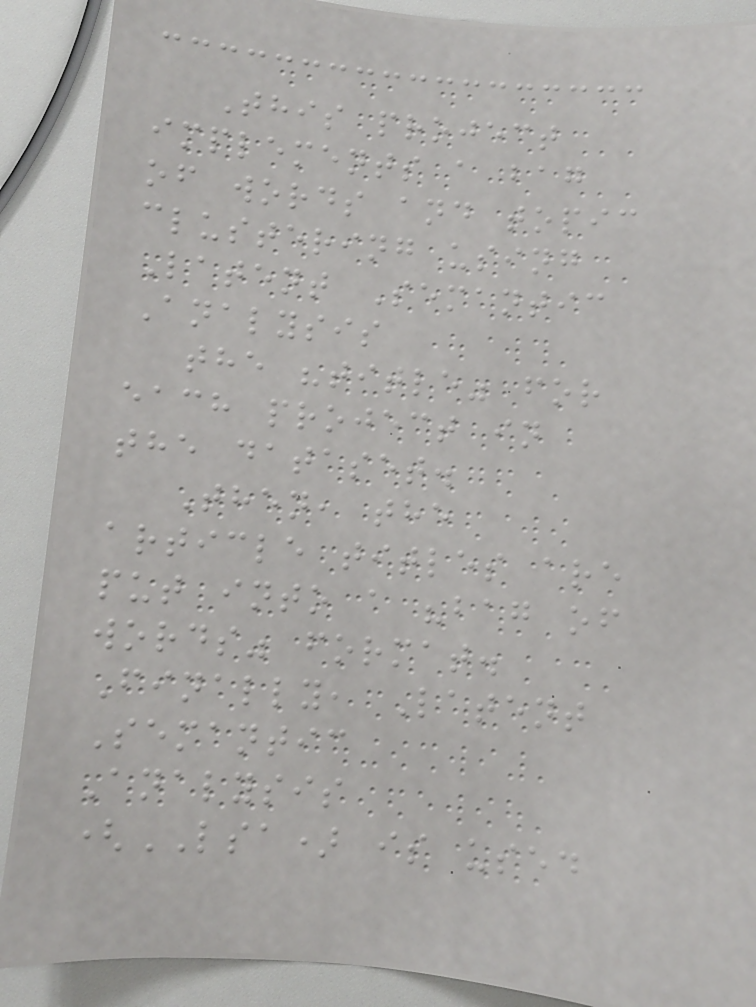This project
implements a bag
of words and topic
clustering using
Latent Semantic
Analysis
the "title" for
each project in
the dataset.
Then, the
article titles are
put into a "bag of
words" format.
Finally, Latent
Semantic
Analysis
(LSA) is used
